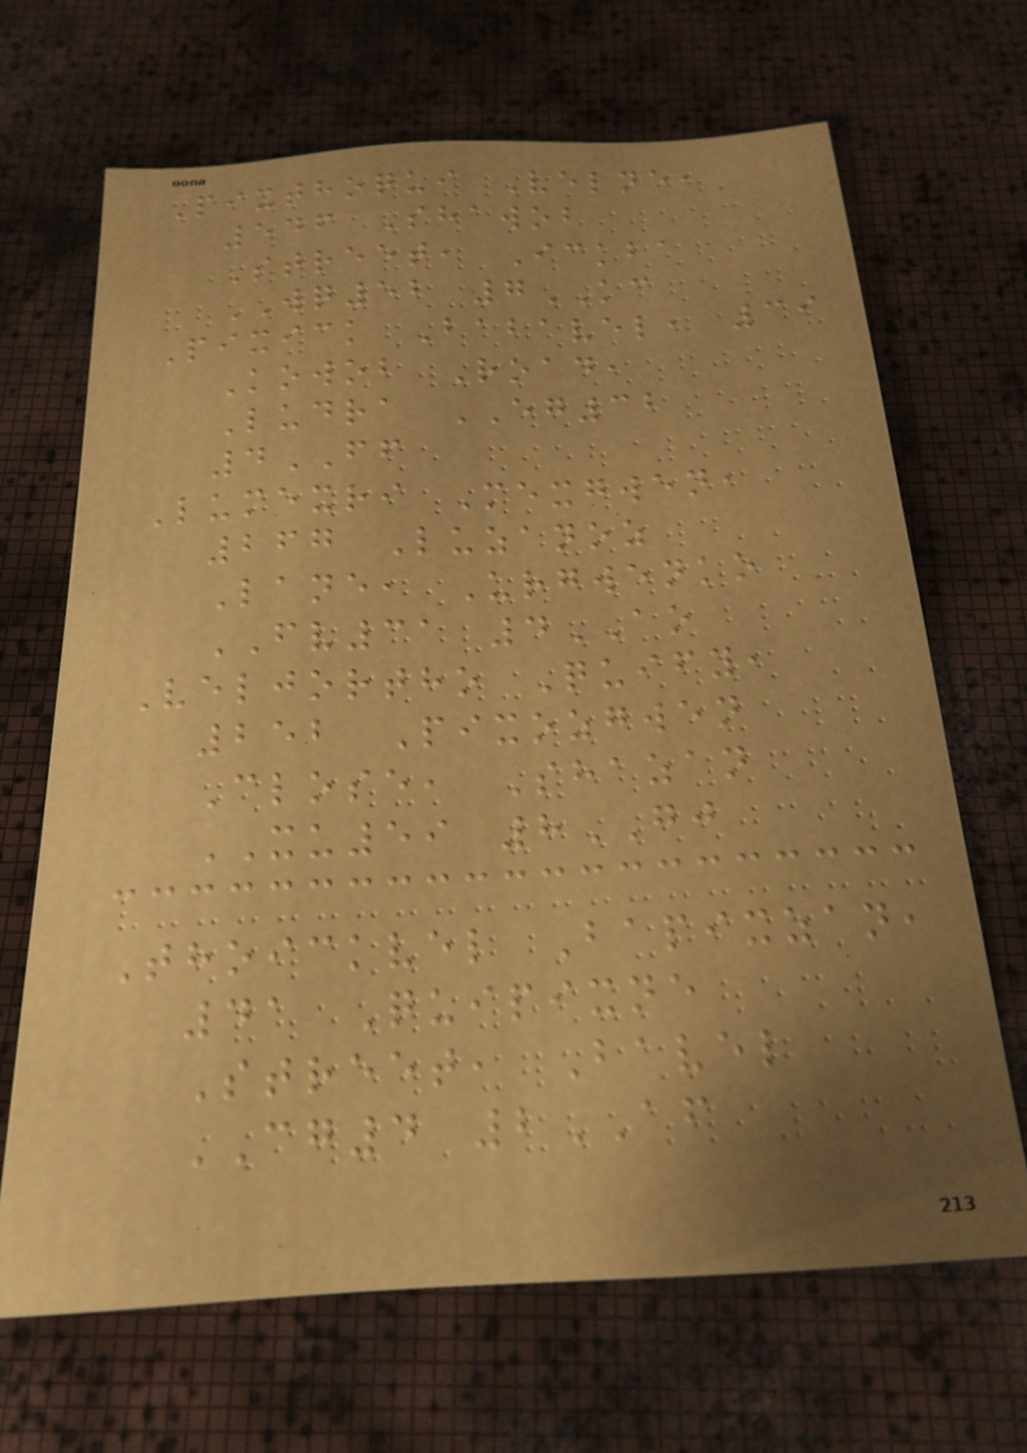Pixthoqui Velne,
546 Shawob
Street, Ickba
WQ52 7KC
Pixick Babavel, 39
Kowob Road,
Ludra EG32
4FF
Lumexri Mexgwen,
267 Luzanoz
Lane, Urgwenko
FV31 4AO
Veljortho Quify,
252 Pixozgwen
Close, Shazan
XU59 8GJ
Thoickvel Bapixzan,
41 Quipixne
Street, Bavel
CG4 2AF
